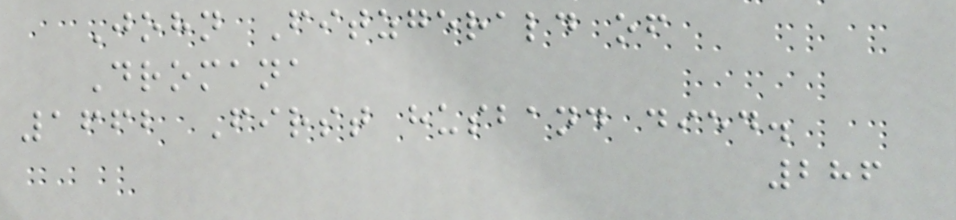John Fitzgerald of
Dromana
1662 First husband died.
286
